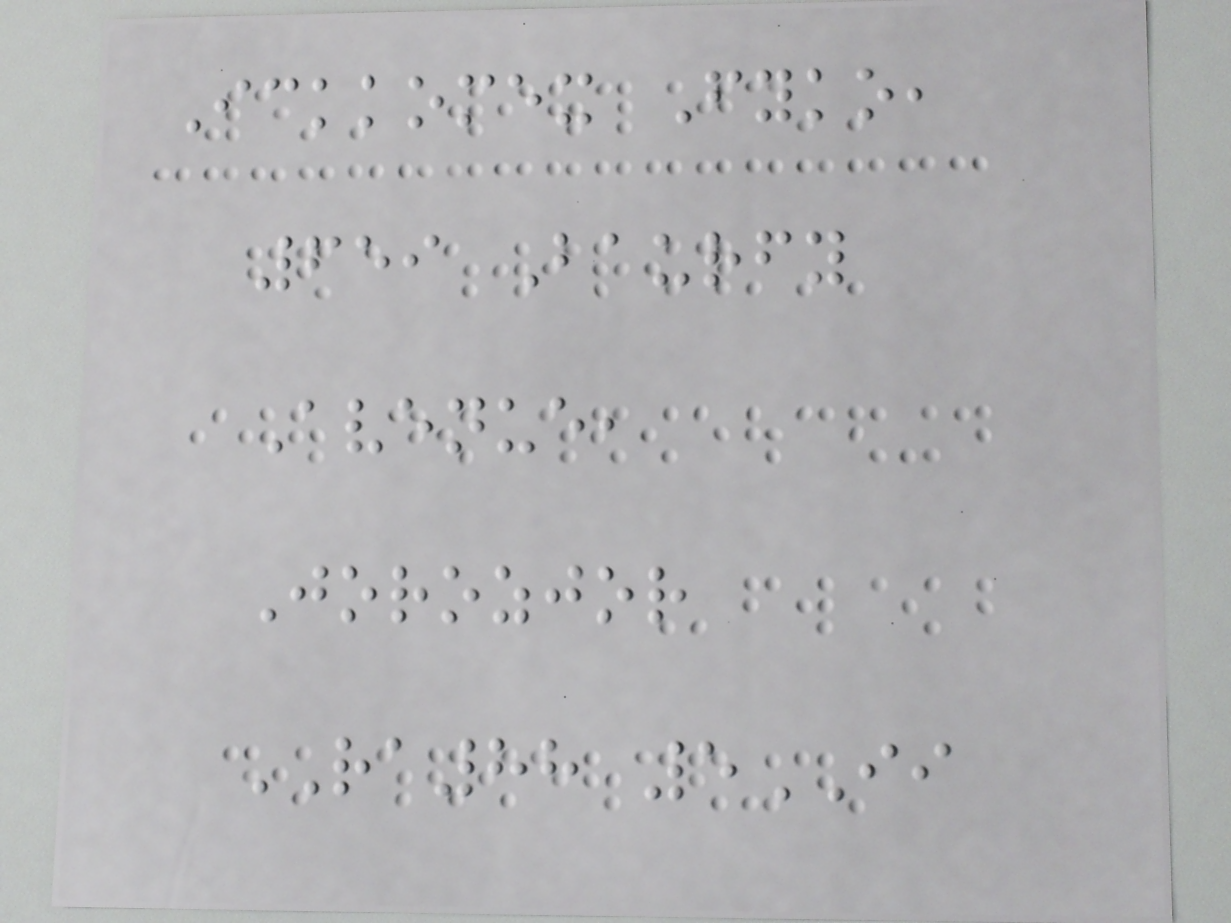Ickkomex Fyko,
659 Baurfy
Avenue,
Jorozjor
RA88 5II
